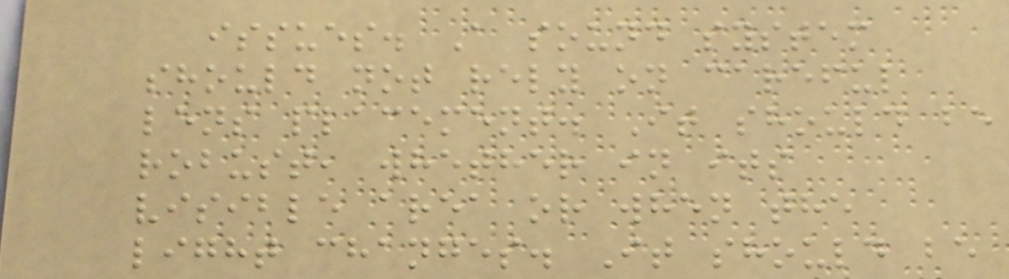issues. A sound system
should not rely on careful
lens placement. It should be
robust, whether in its
visible area or when the
light changes. It should be
